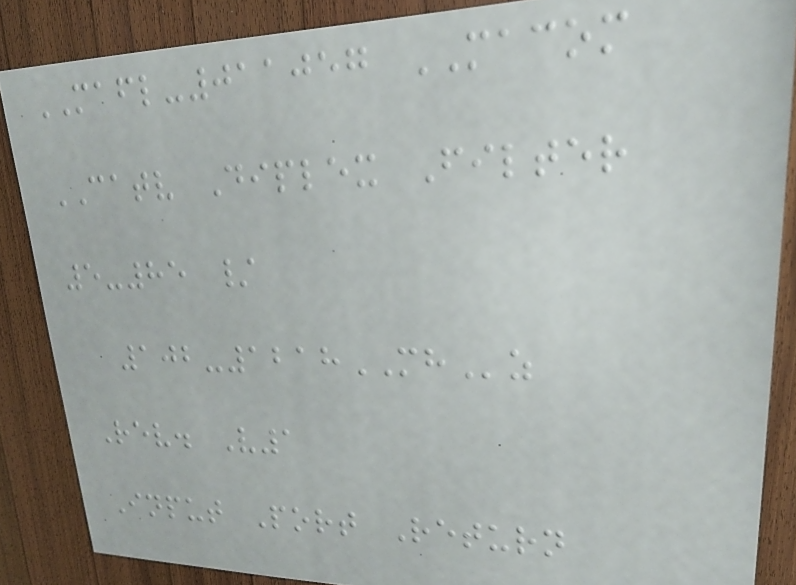MAFL-011057 MACOM
CATV Diplex Filter
5-85 /
102-1218MHz
Rev. V1
Input Port Return
